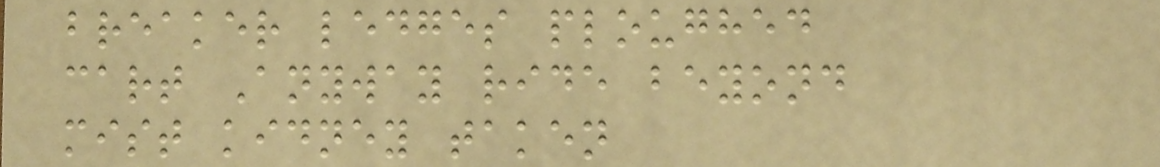breaker ledges ploughed
cart Anyway ride beyond
mist kidney taken
